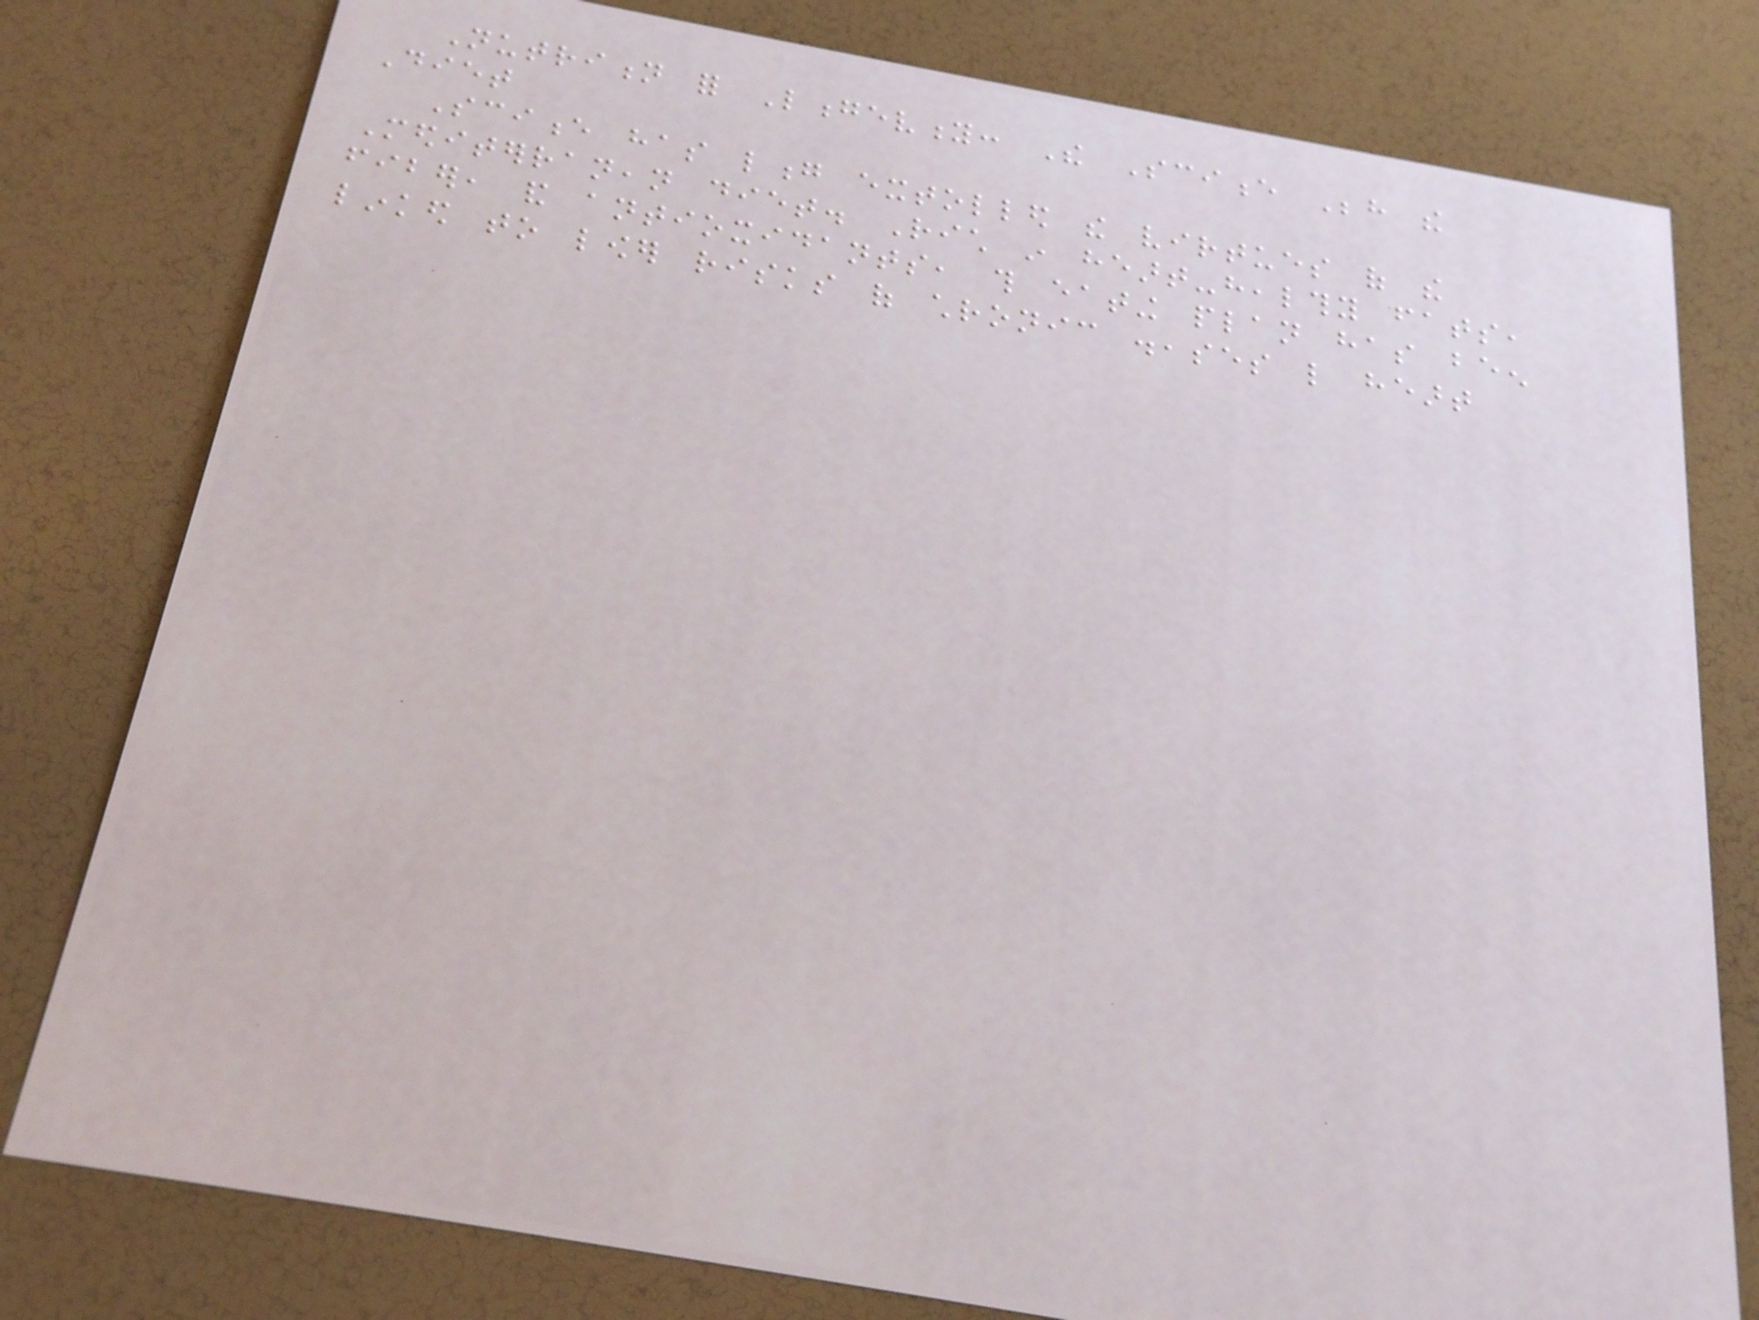Nutrition for Longevity: The Science Behind the
Diet
Science has long extolled the virtues of the
Mediterranean diet. Rich in heart-healthy fats,
fiber, and antioxidants, this eating plan has been
linked to lower risks of chronic diseases like heart
